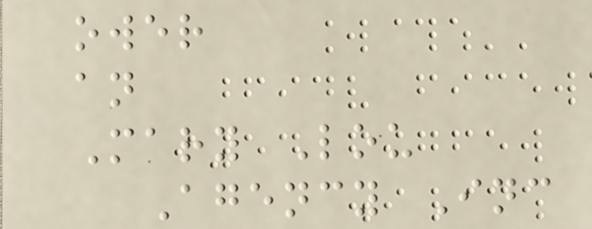ower
an
Mary Lou
Agency Inc
